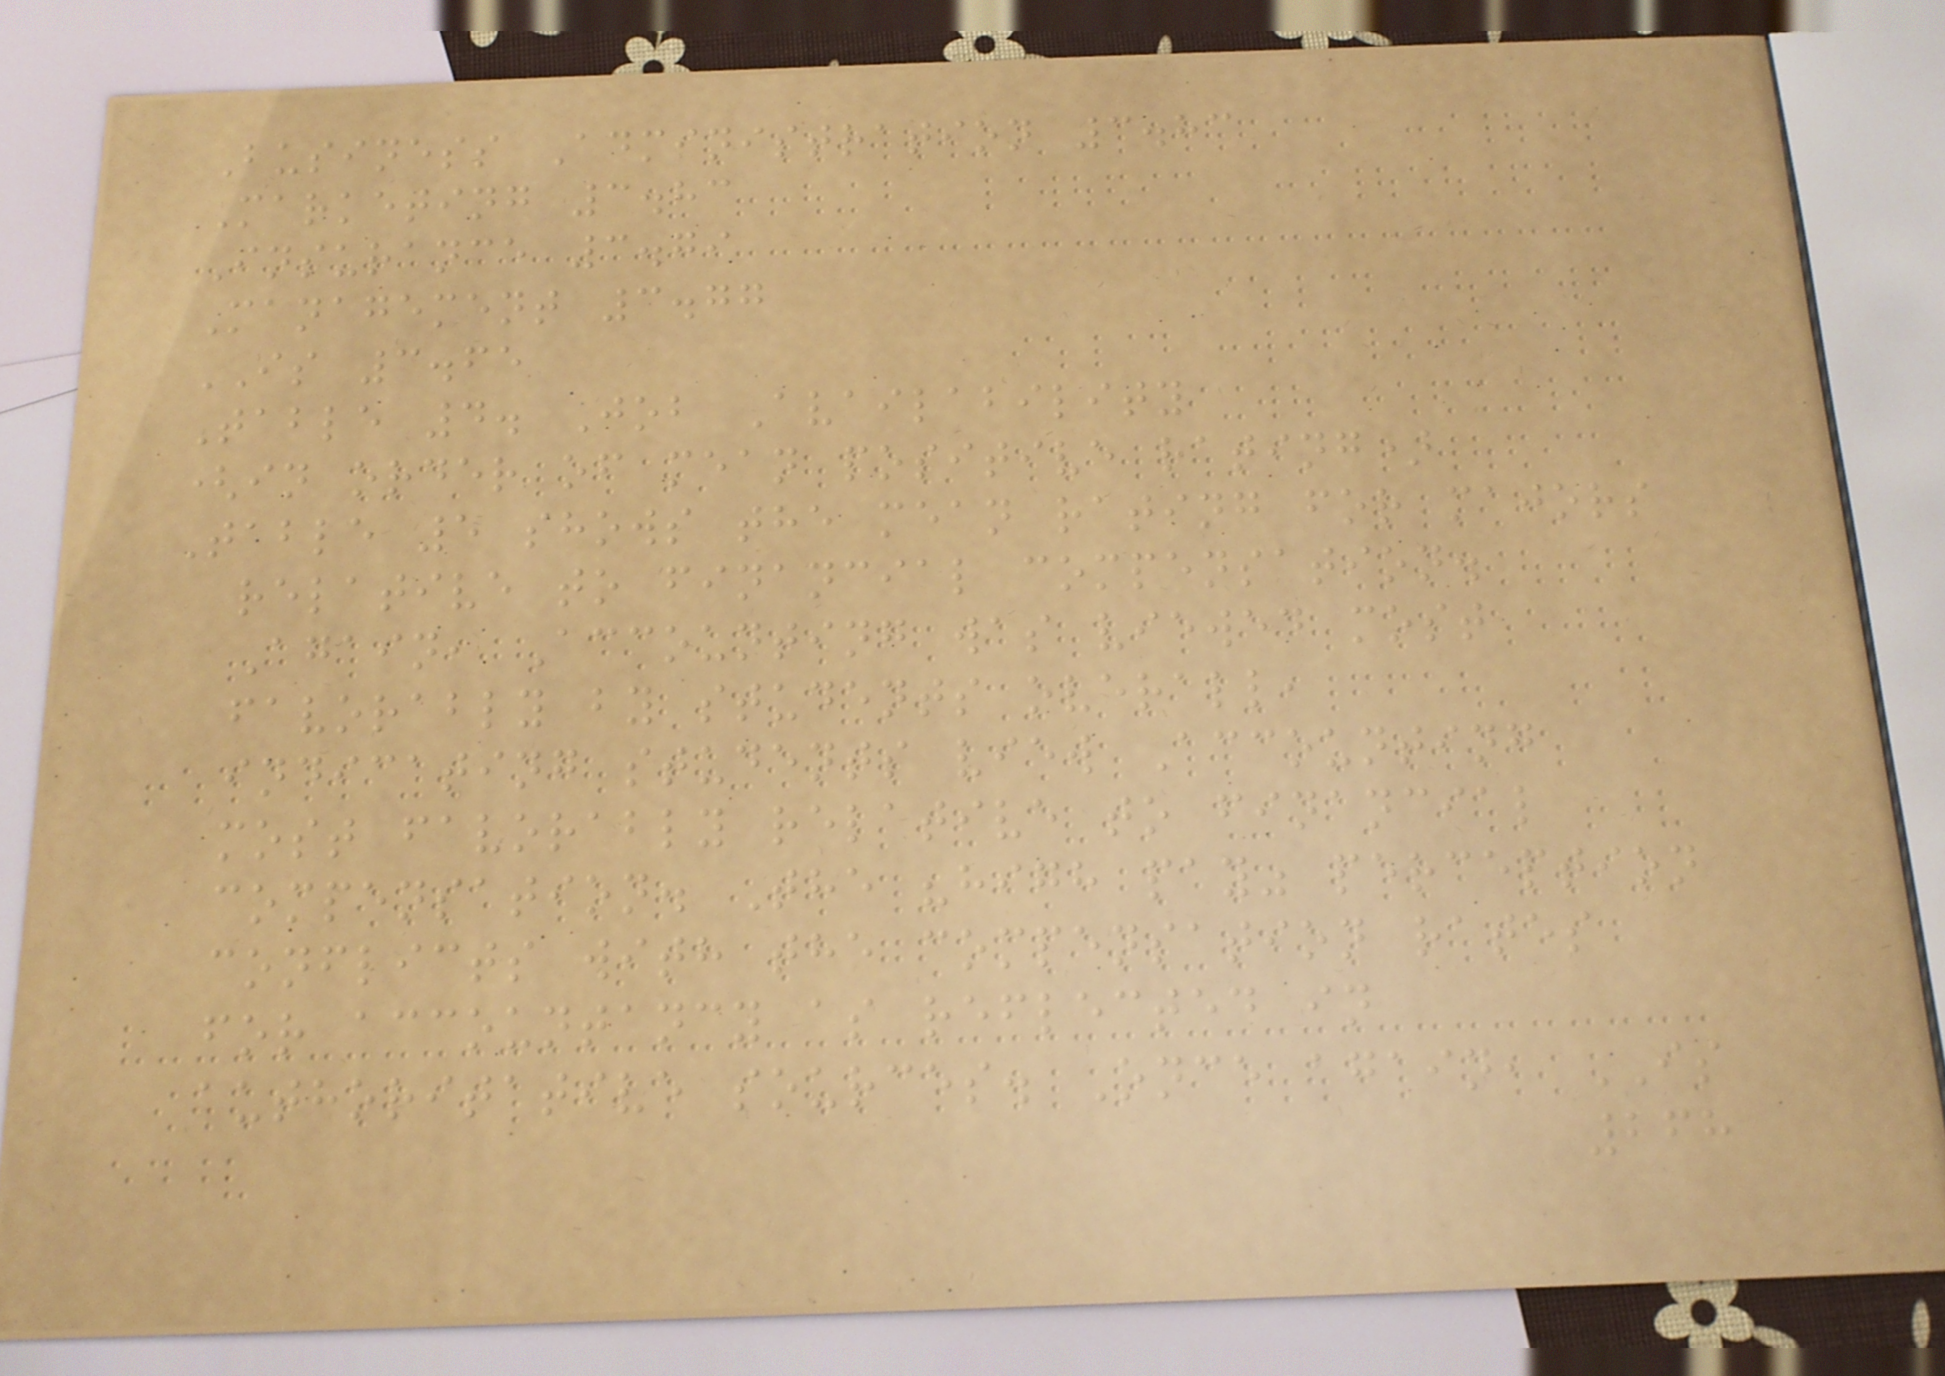Business Administration 3.83
Marketing 3.83
Insurance 3.79
Management 3.77
IS 3.65
Table 4. Job Availability
(in order of mean positive rating)
Table 5 shows the mean rating for majors
relative to financial compensation.
Again, Accounting was viewed most
favorably by students overall,
indicating students view Accounting
most favorably relative to financial
compensation. The "high pay" perception
conflicts with the compensation rates
for accountancy as reflected in
authoritative sources. Once again, IS
268
